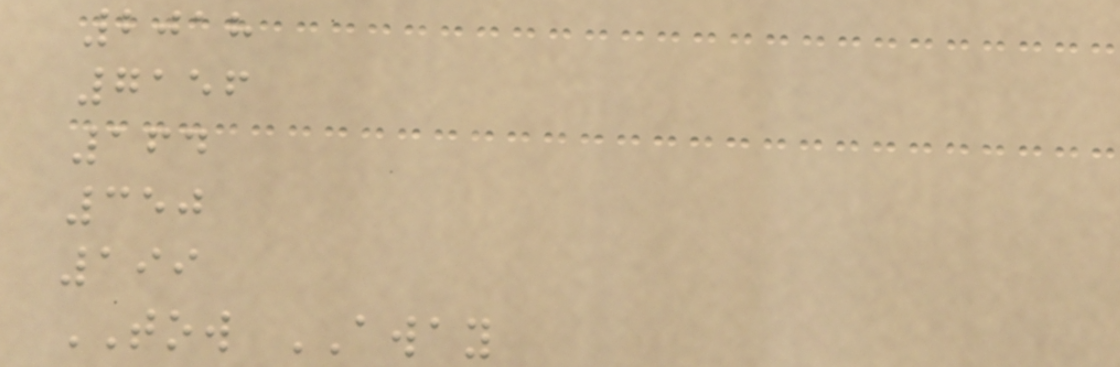2018
7156
164
350
199
TOW AWAY
